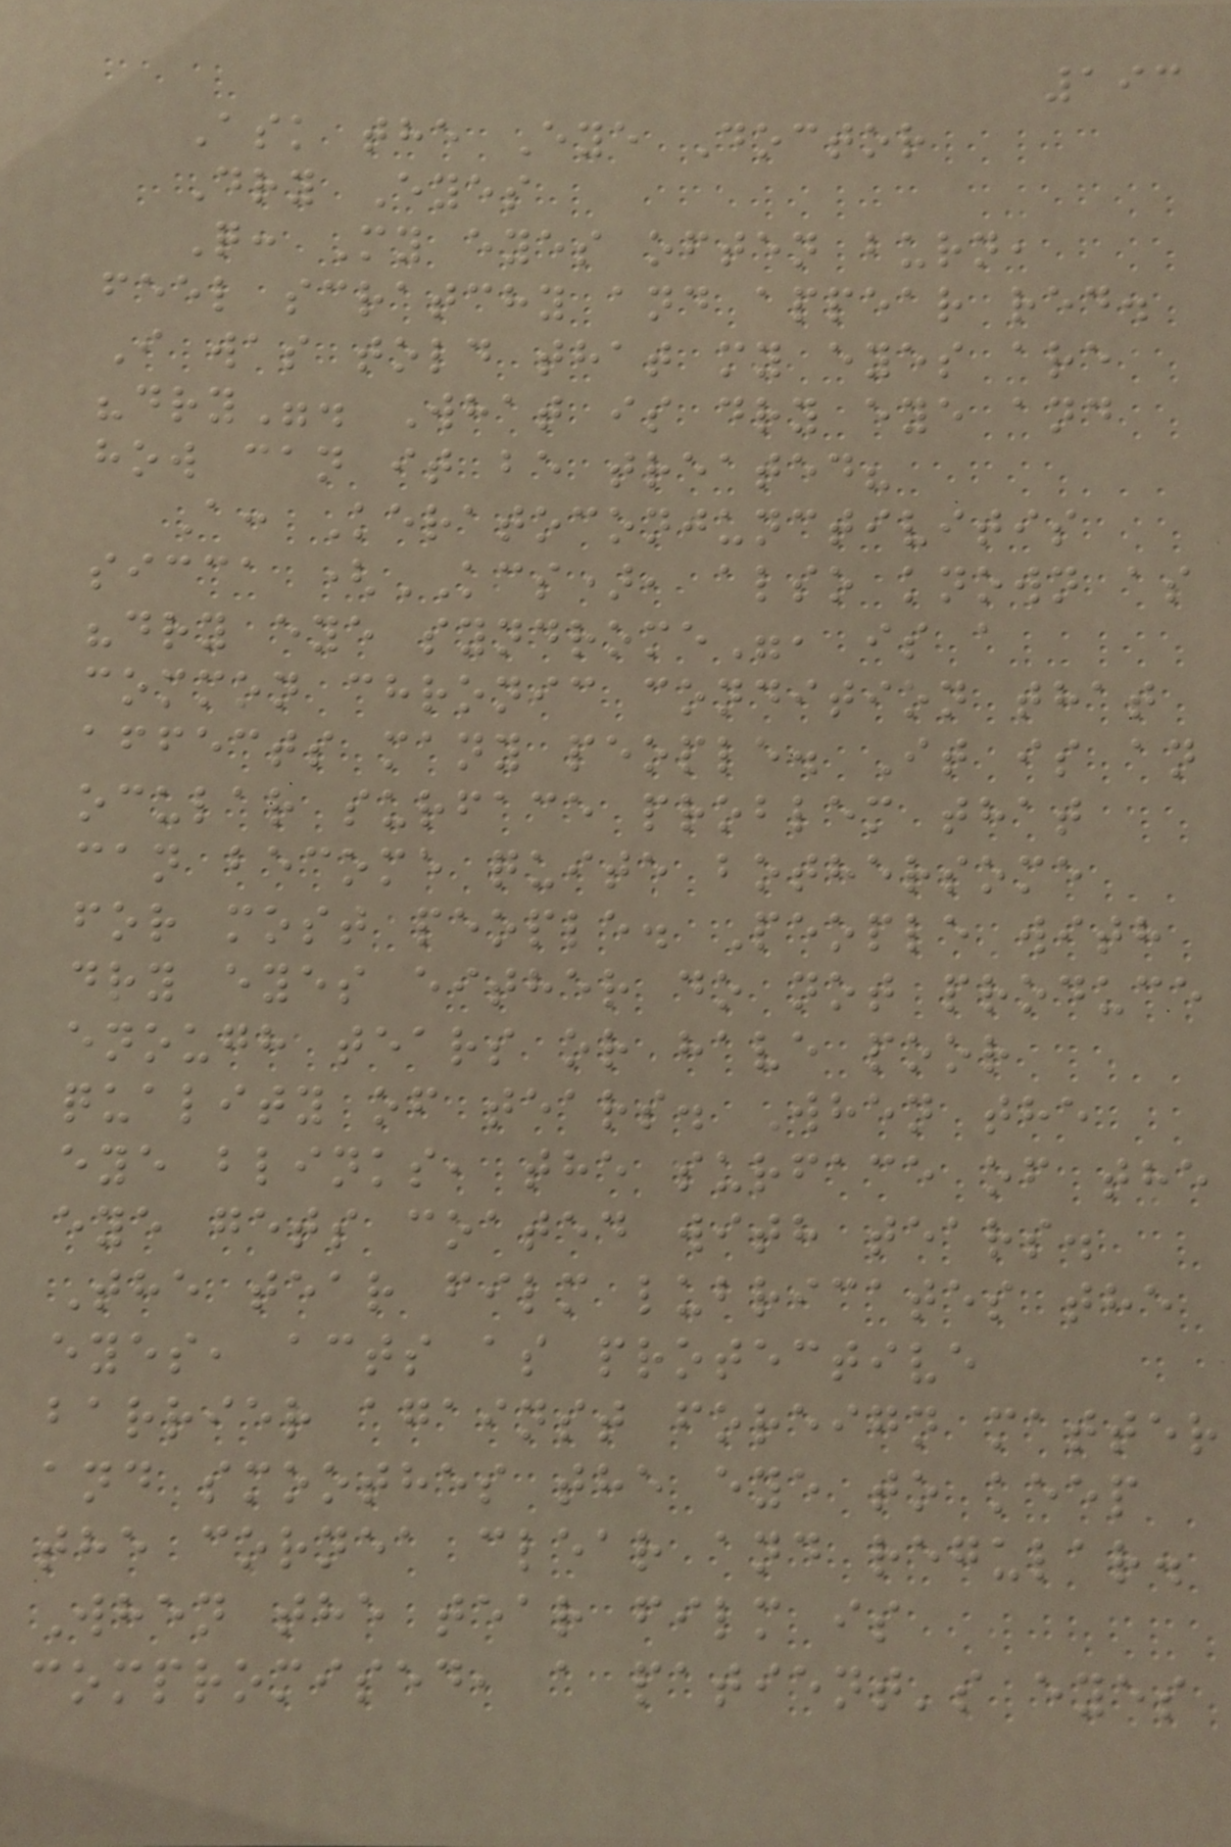193
Ask the Eye Doctor
Dry Eyes
Q: My eyes often burn,
feel scratchy and appear red.
I was told that my eyes are
"dry". What is dry eye and
how can it be treated?
A: Keratoconjunctivitis
sicca (KCS), also known as
"dry eye syndrome", is a
common chronic condition that
affects many people. It is an
ocular surface problem that
can become quite bothersome
for most people. People with
dry eyes either do not produce
enough tears or have poor
quality of tears. When the
eye blinks, the surface of the
eye gets coated with tears.
The tear film lubricates the
eyes, acts as protective
barrier against foreign matter
and smoothes the eye to keep
the cornea clear and regular.
When the tear film is
compromised, a patient's eyes
